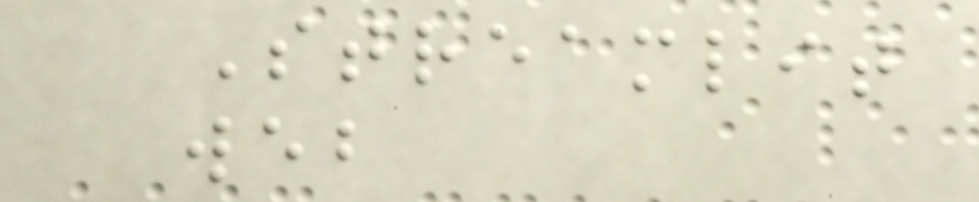Streamlit
web
